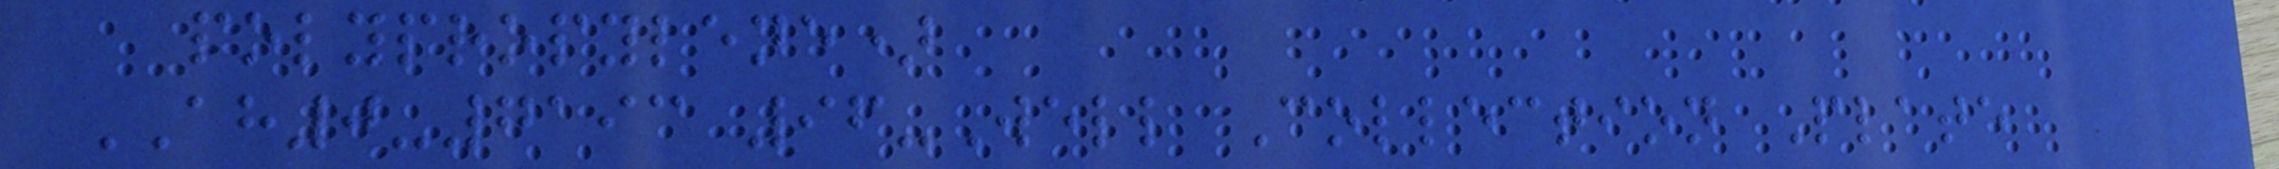polypropylene)
AH0-7193 96-Well Collection Plate
